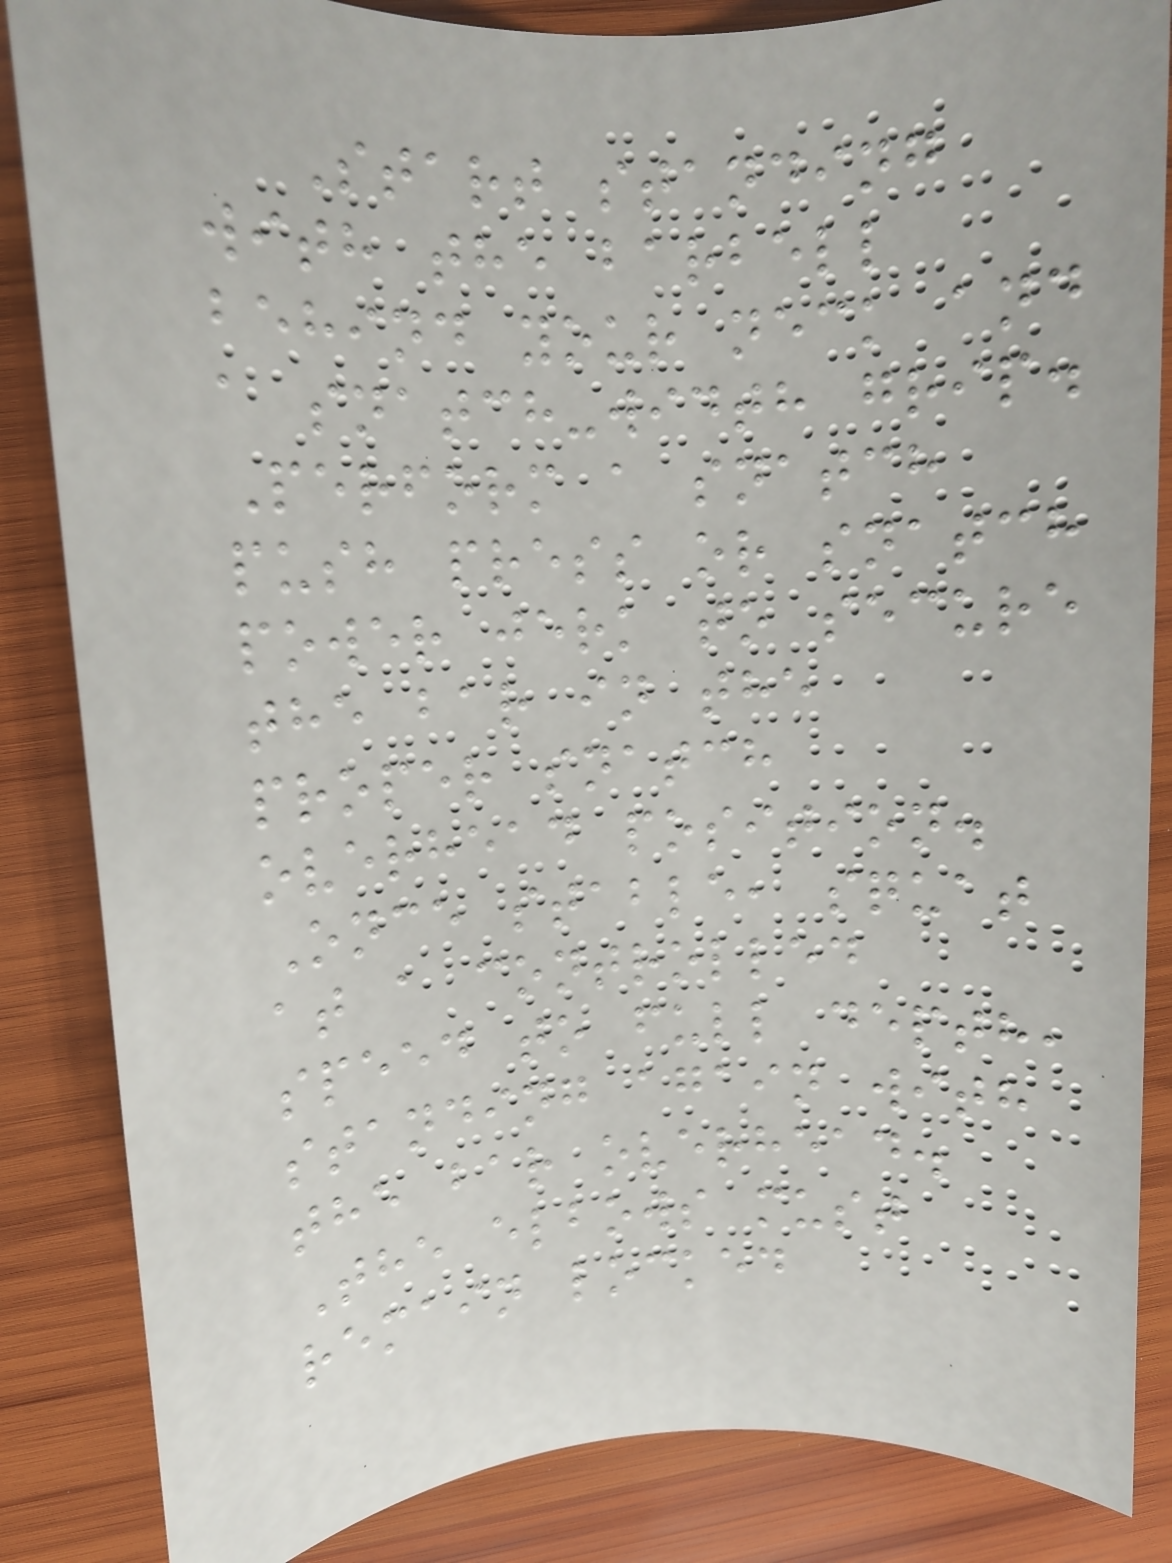Start standing
with the barbell
behind your neck and
a snatch-width grip.
Perform a snatch
push press or snatch
power jerk to secure
the bar in the
proper snatch
overhead position.
Once stable, squat
at a controlled
speed to full depth,
standing again with
the bar overhead.
The elbows must
remain locked
